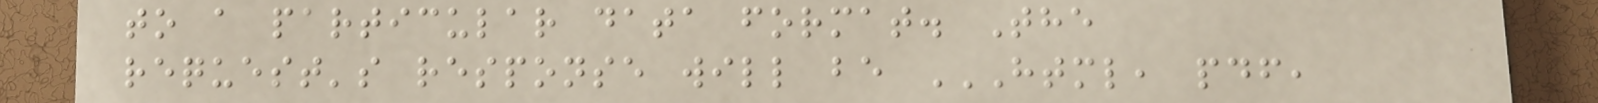to a particular data format. The
request's response will be HTML, PDF,
